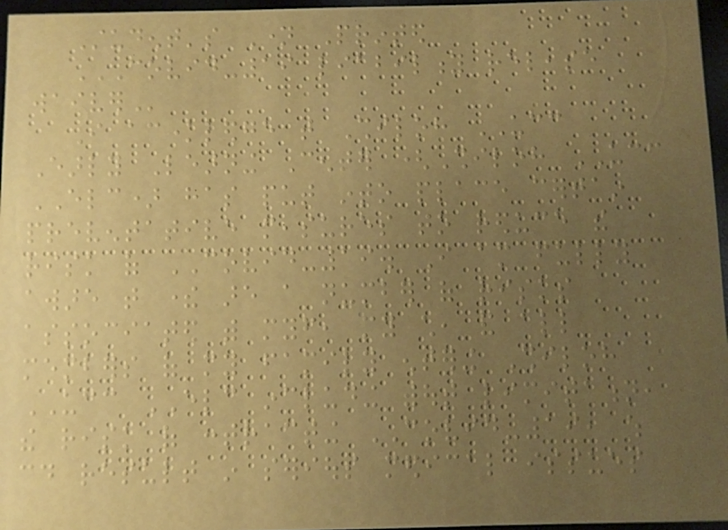Student's Name Printed
COVID-19 LIABILITY RELEASE
WAIVER
I acknowledge that Shiloh UCC
Early Learning Center (Shiloh UCC
ELC) has put into place certain
preventative measures to reduce the
risk of COVID-19. I am fully
aware that there are a number of risks
associated with myself, my child, and all
members of my family entering Shiloh
UCC ELC including without limitation,
the risk of contracting COVID-19, which
could result in serious medical issues
